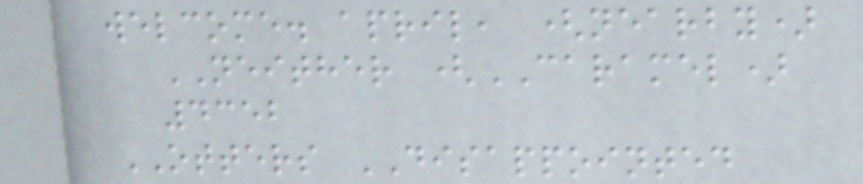welcome. april, (nearby)
NEITHER (CARAMEL)
4352
OTTERS DISAPPOINTED
